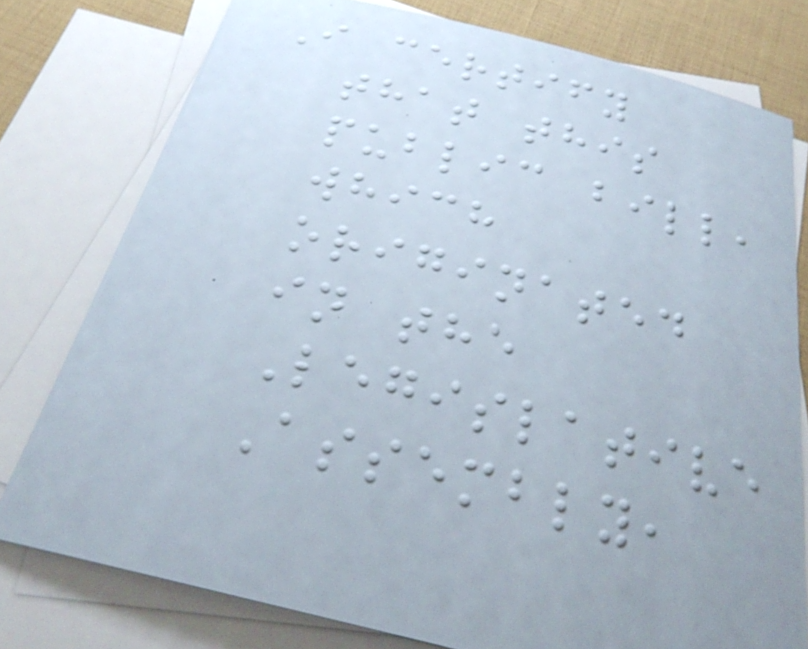I certify
that this
public bill,
which
originated
in the
Legislative
Assembly,
